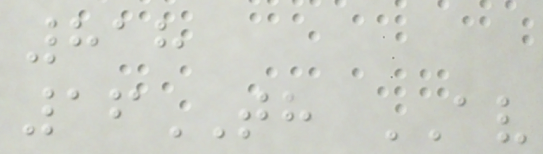818
16TH AV
